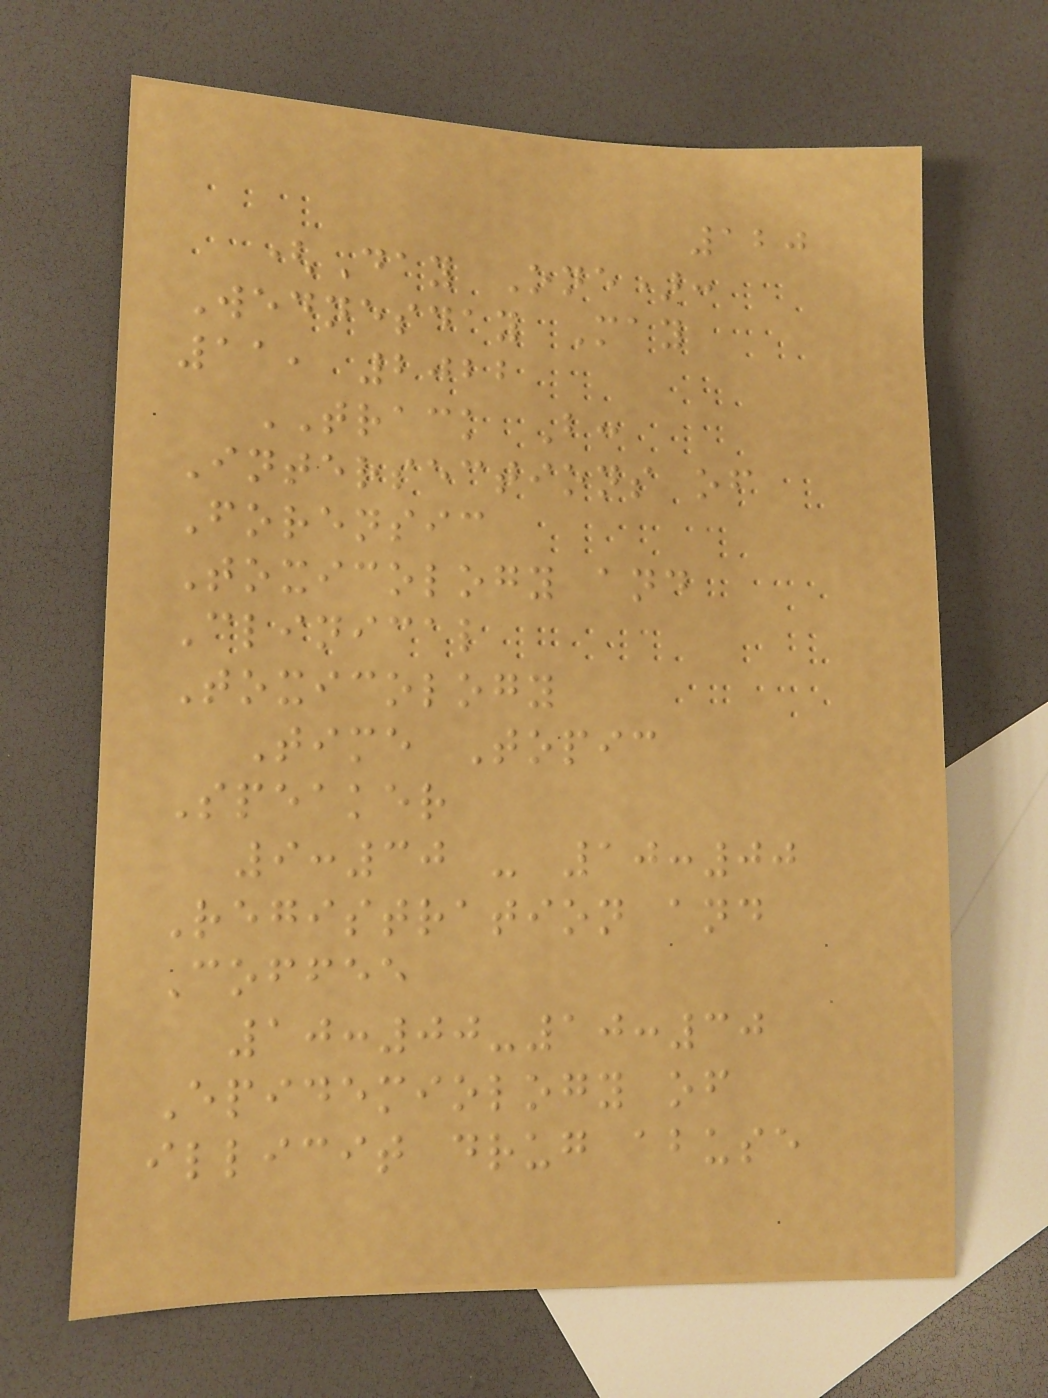120
(Day One):
Wednesday May
11, 2022
TRACK B:
Intersections of
Forensic
Toxicology and
Clinical
Toxicology
Time Topic
Speaker
9:30 - 10:00
Registration and
Coffee
10:00-10:30
Epidemiology of
illicit drug abuse
